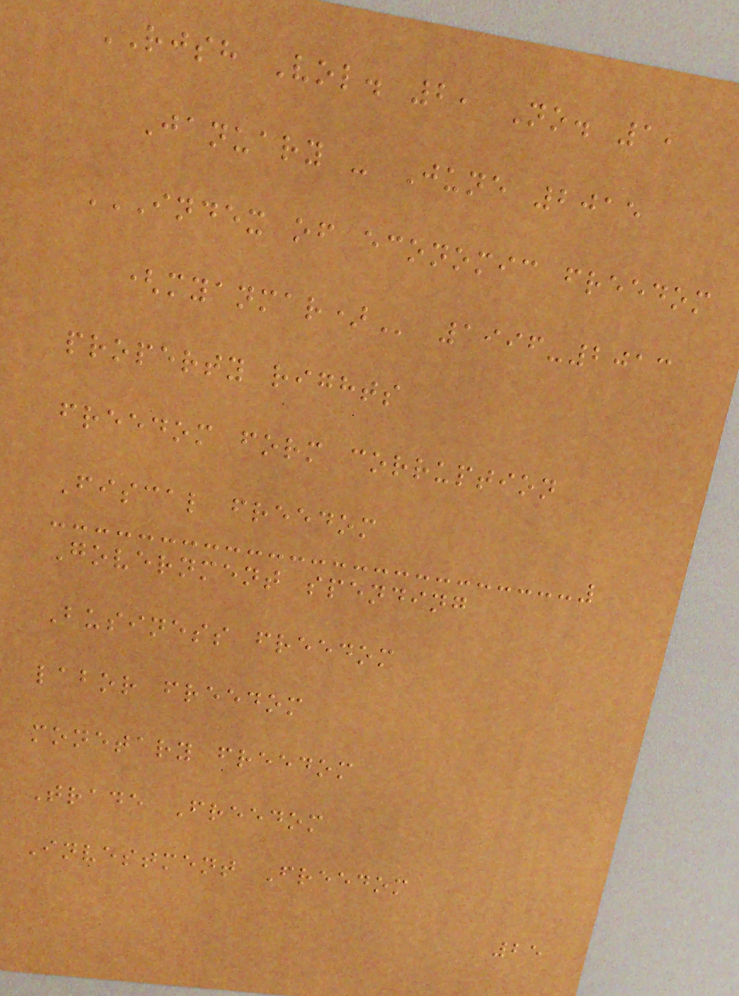RJSH Vol. 2, No. 1,
January - June 2015
INDEX OF ECONOMIC FREEDOM
(MYANMAR) 1996-2013
property rights
freedom form corruption
Fiscal freedom
Government spending
Business freedom
labor freedom
monetary freedom
Trade Freedom
Investment Freedom
25
